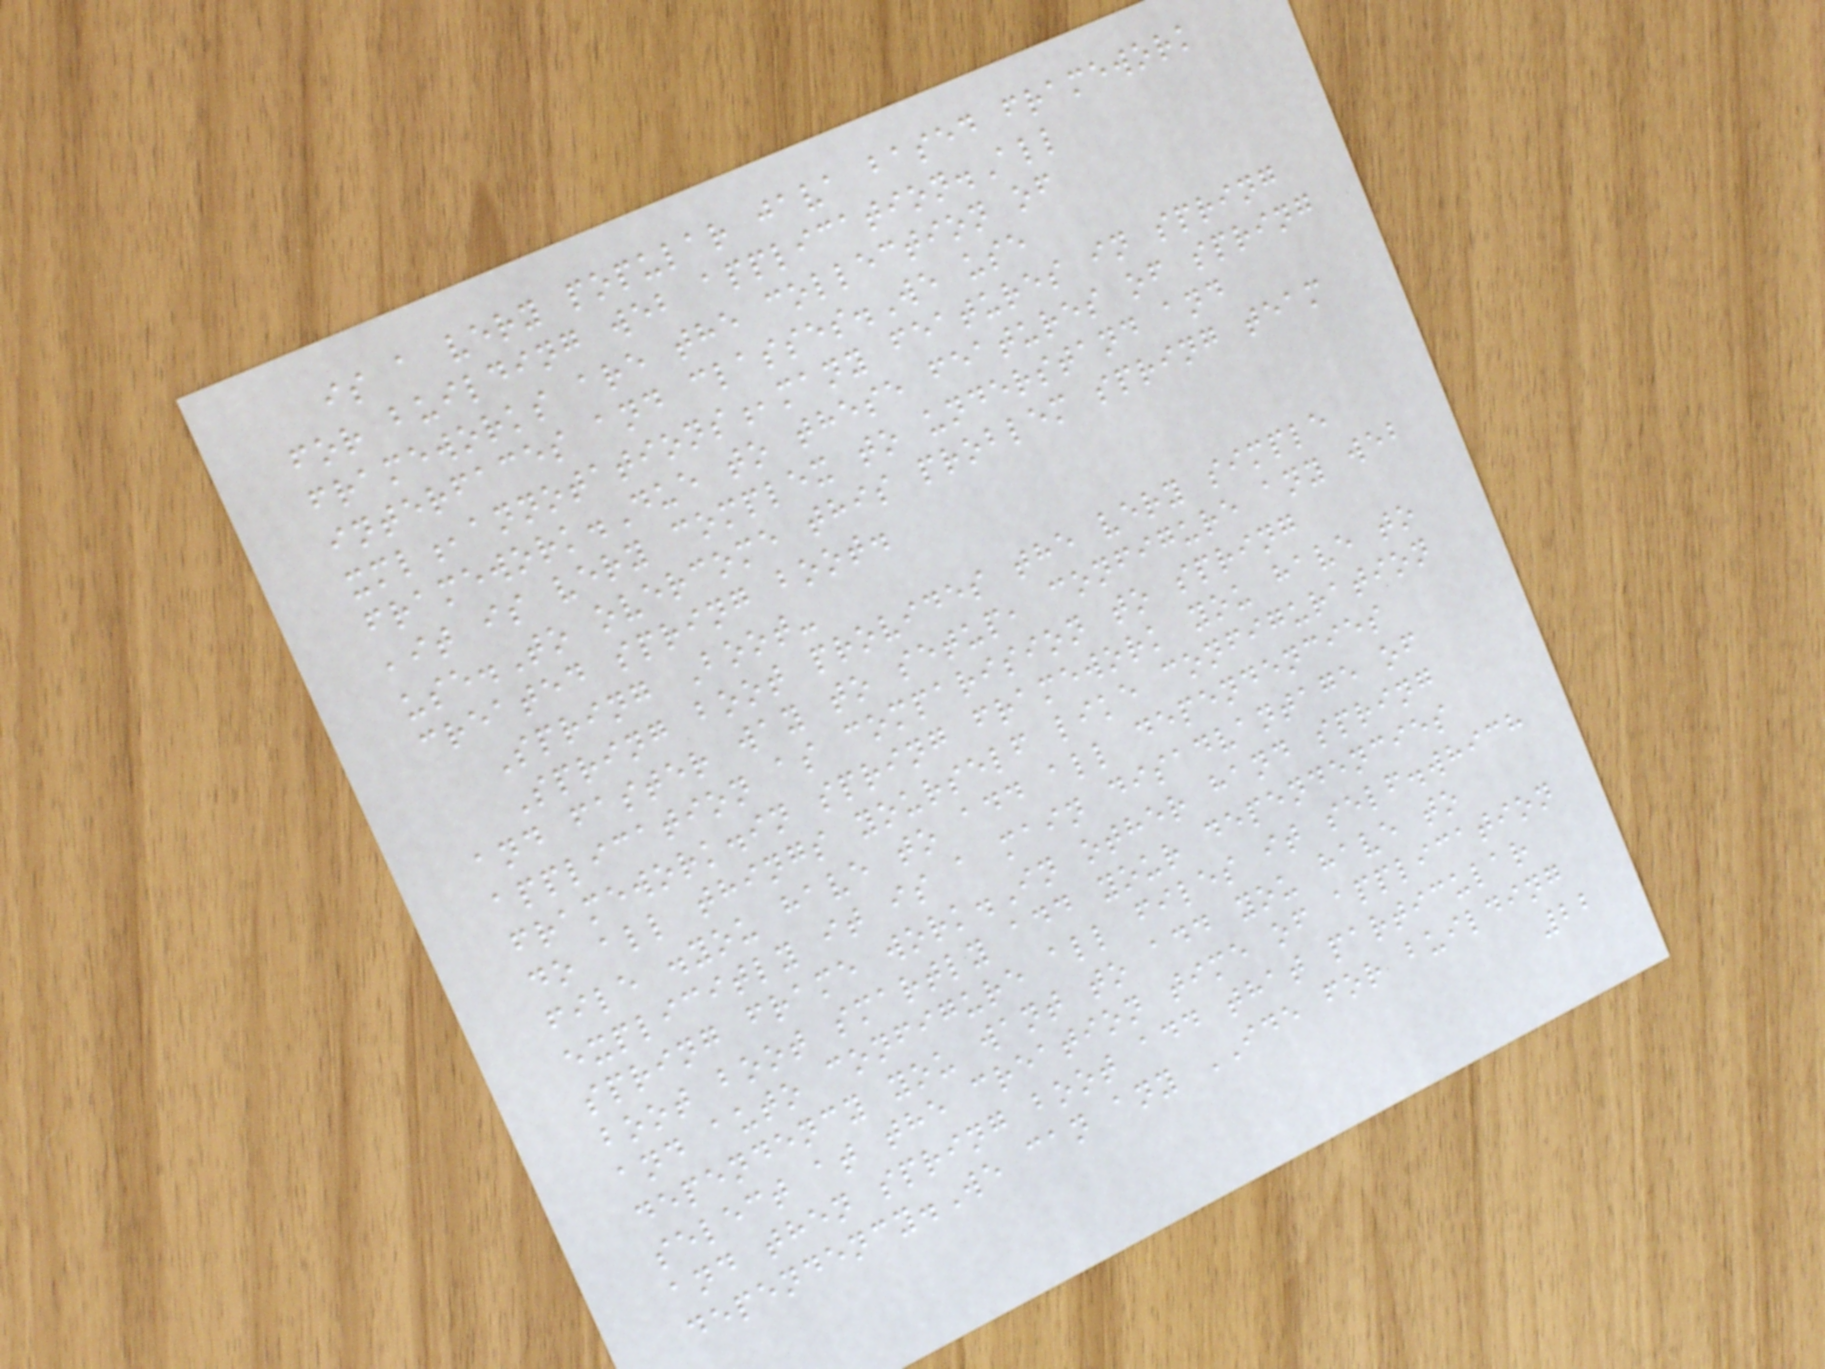is a very popular java based framework
for building web application.All
frameworks are the collection of
interfaces and classes.We use
xml,annotations,many features in spring
framework.Due to these features of spring
,it is very complex to understand and
use.To overcome this problem spring team
created spring boot.
Spring Boot-
Spring boot provides the very simple
and faster way to setup, configure any web
application as comparision to spring
framework.in spring framework you have to
do all things yourself like configuration
file .you have to add all dependencies
explicitly it is a main disadvantage of
spring frame work.In other hand spring
boot boot smartly add your dependencies
and auto configure all files it self.which
dependency you want to add you have to
select at the creation time of application
and then spring boot add that particular
dependency.We can any IDE for building
22
